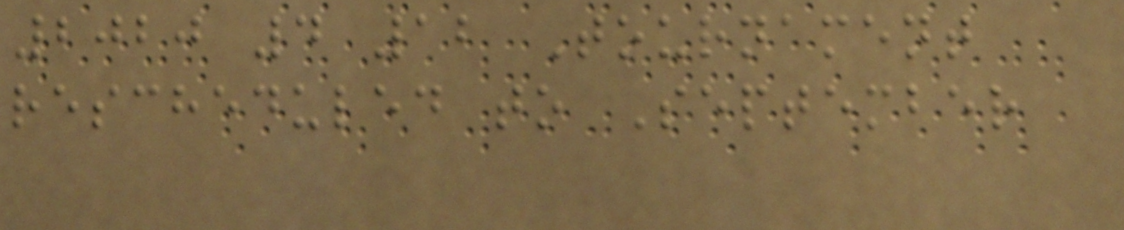2020 4 12 Tournament
rescheduled to September
